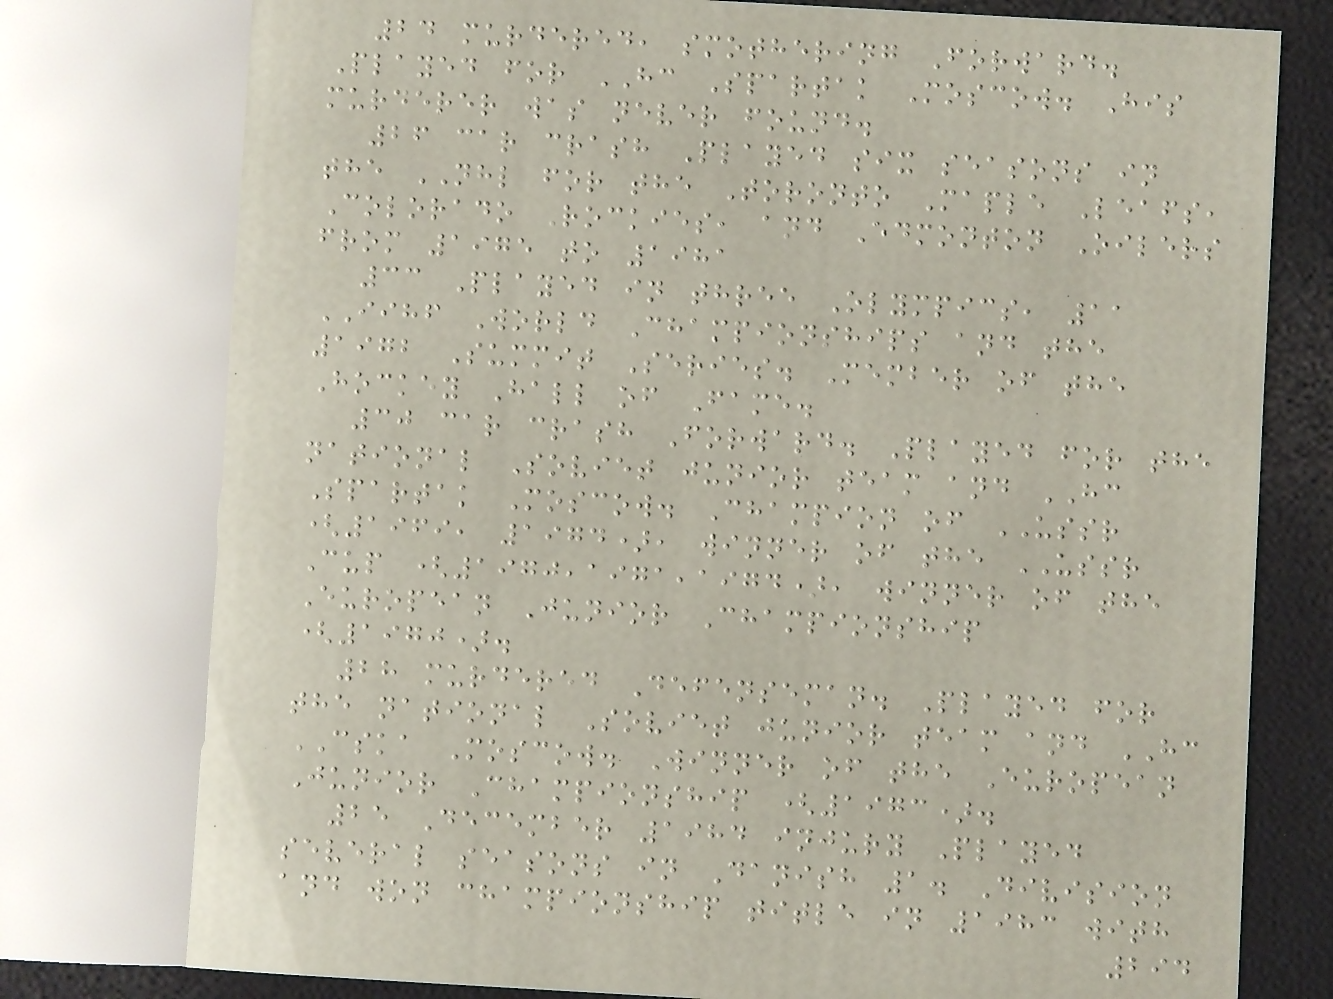24 murdered, smothering Forward.
Played for HC Spartak Moscow. His
murderer was never found.
26 car crash Played six seasons in
the NHL for the Toronto Maple Leafs,
Colorado Rockies, and Edmonton Oilers
from 1975 to 1981
33 Played in three Olympics, 11
IIHF World Championships and the
1972 Summit Series. Member of the
Hockey Hall of Fame.
30 car crash Forward. Played for the
national Soviet junior team and HC
Spartak Moscow. Champion of USSR
(1969, 1974), winner of the USSR
Cup (1970,1971,1974), winner of the
European Junior Championship
(1970).
28 murdered Defenseman. Played for
the national Soviet junior team and HC
CSKA Moscow. Winner of the European
Junior Championship (1973).
25 December 1984 injury Played
several seasons in Danish 1. Division
and won championship title in 1983 with
294
